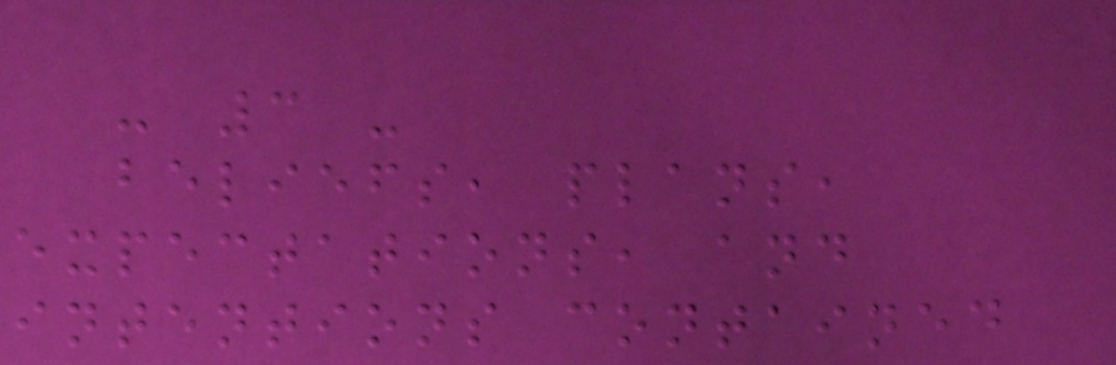- 3 -
beliefs, plans,
expectations, and
intentions contained
